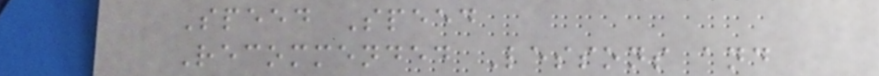Speed Speed
Recommended Lessons and
